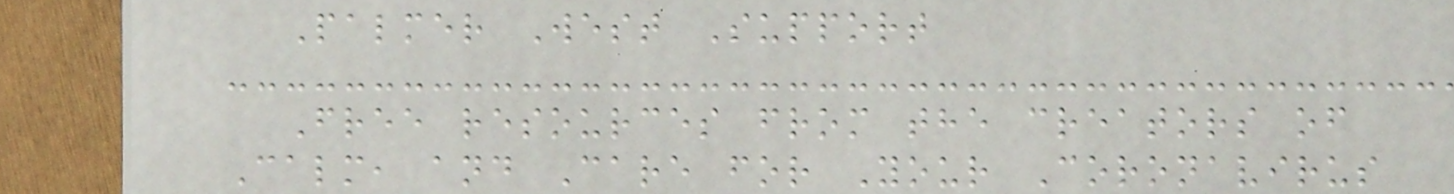Palmer West Support
Free resources from the creators of
Calm, and Care for Your Coronavirus
